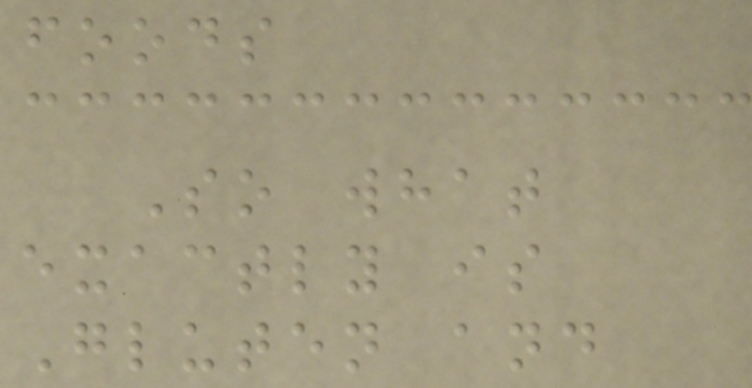foods
So what
exactly is
Gluten and
